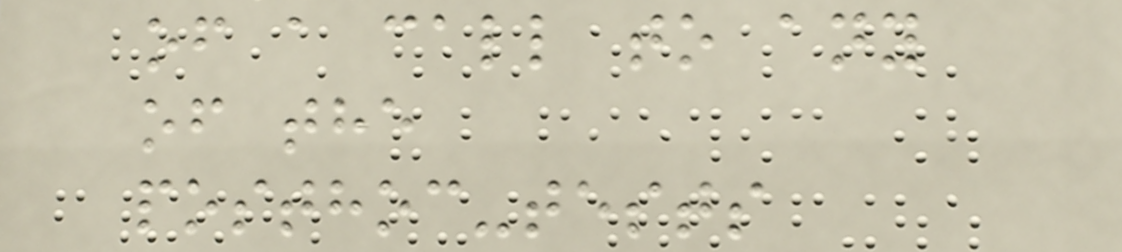of a call to any
of the
posthoc-tests
